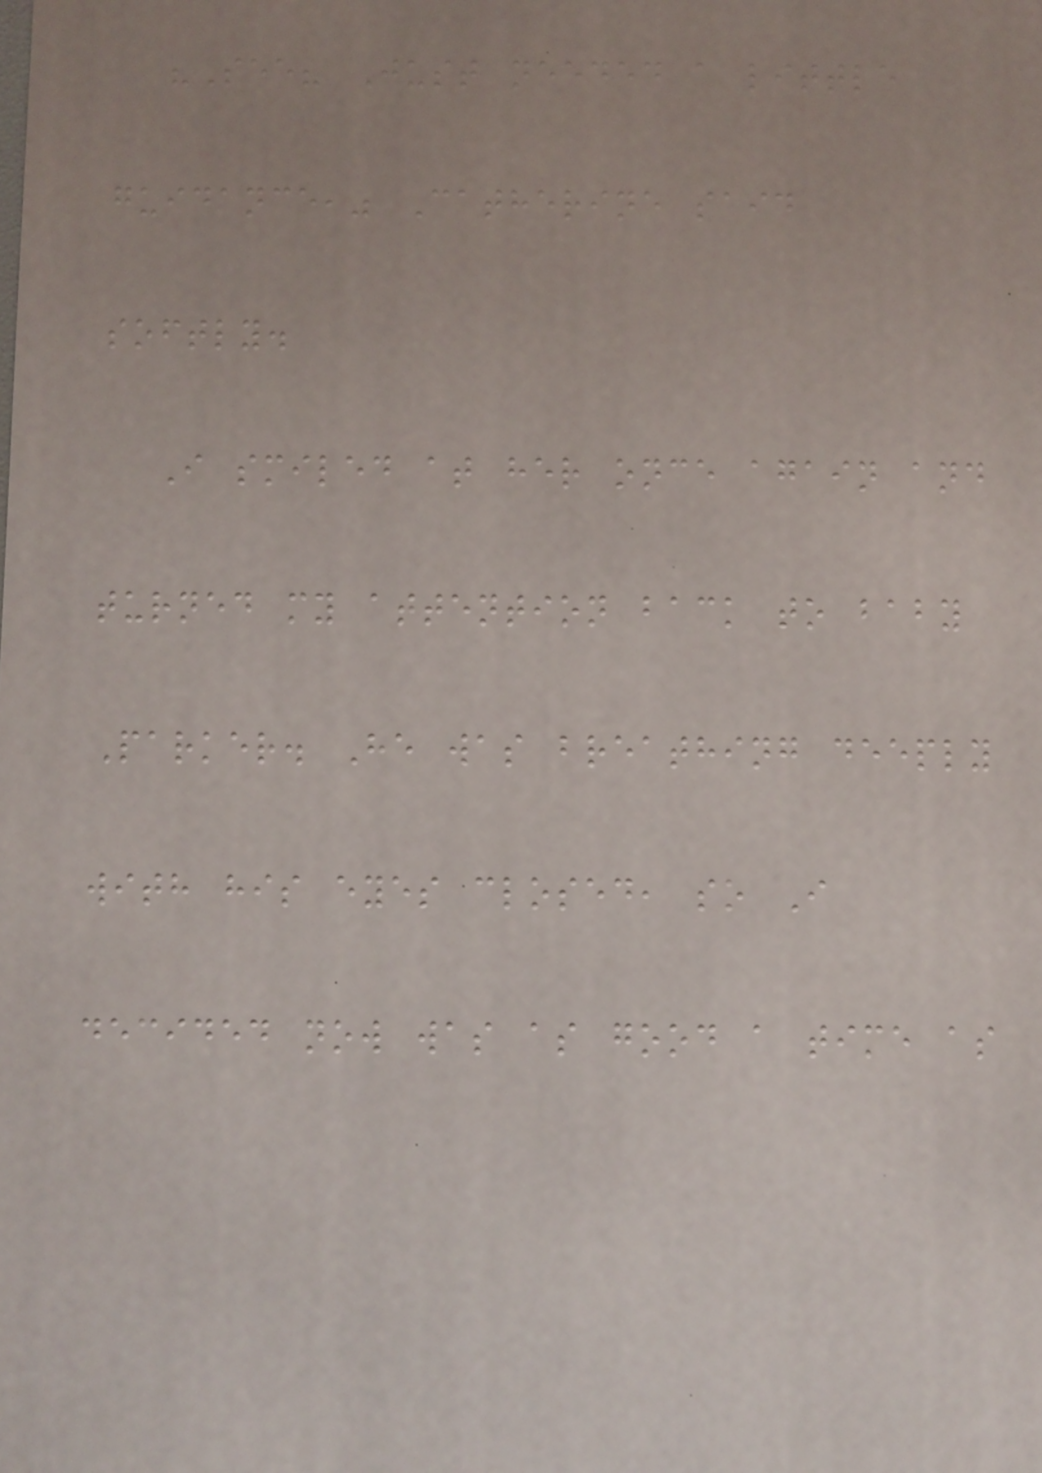"See? Just needed a little
guidance," Catherine said
softly.
I smiled at her once again and
turned my attention back to baby
Parker. He was breathing deeply
with his eyes closed, so I
decided now was as good a time as
